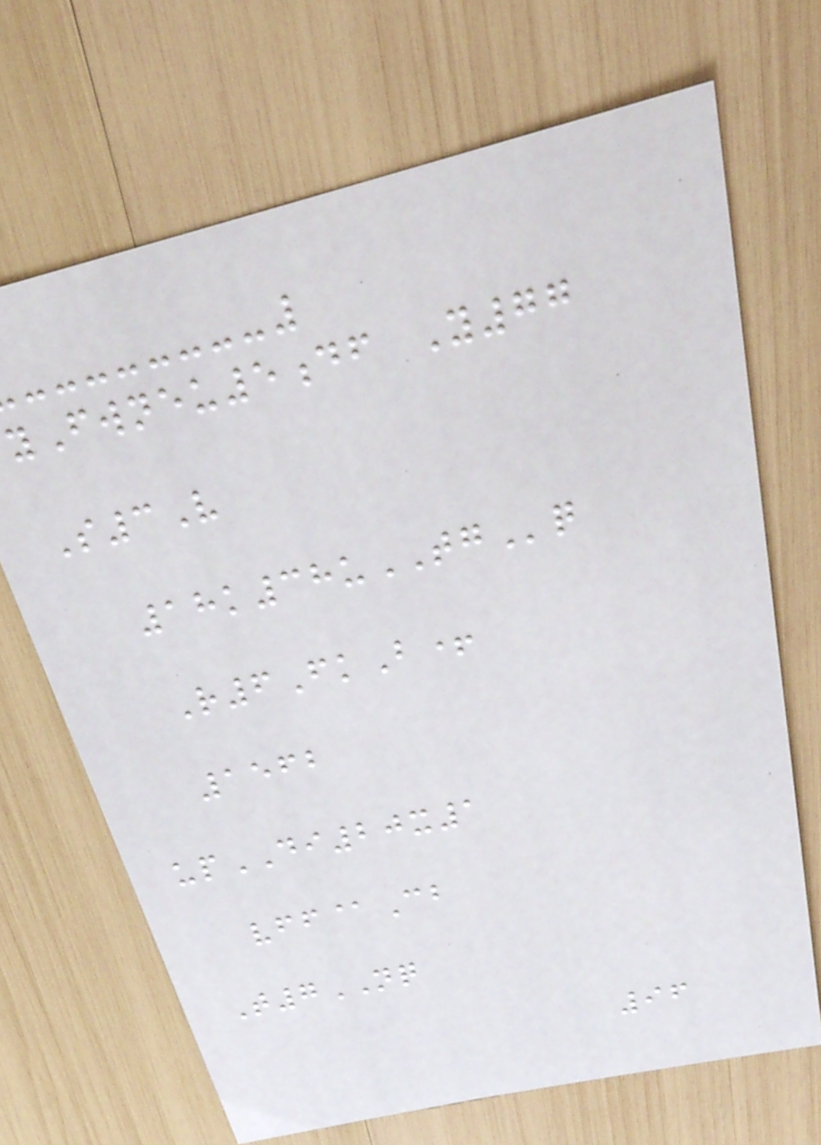yFwneu5df Y77
S3V
18k38uTGq
R6FkB+
1562
upDI20x1
vff@Cb
T7NQ
96
